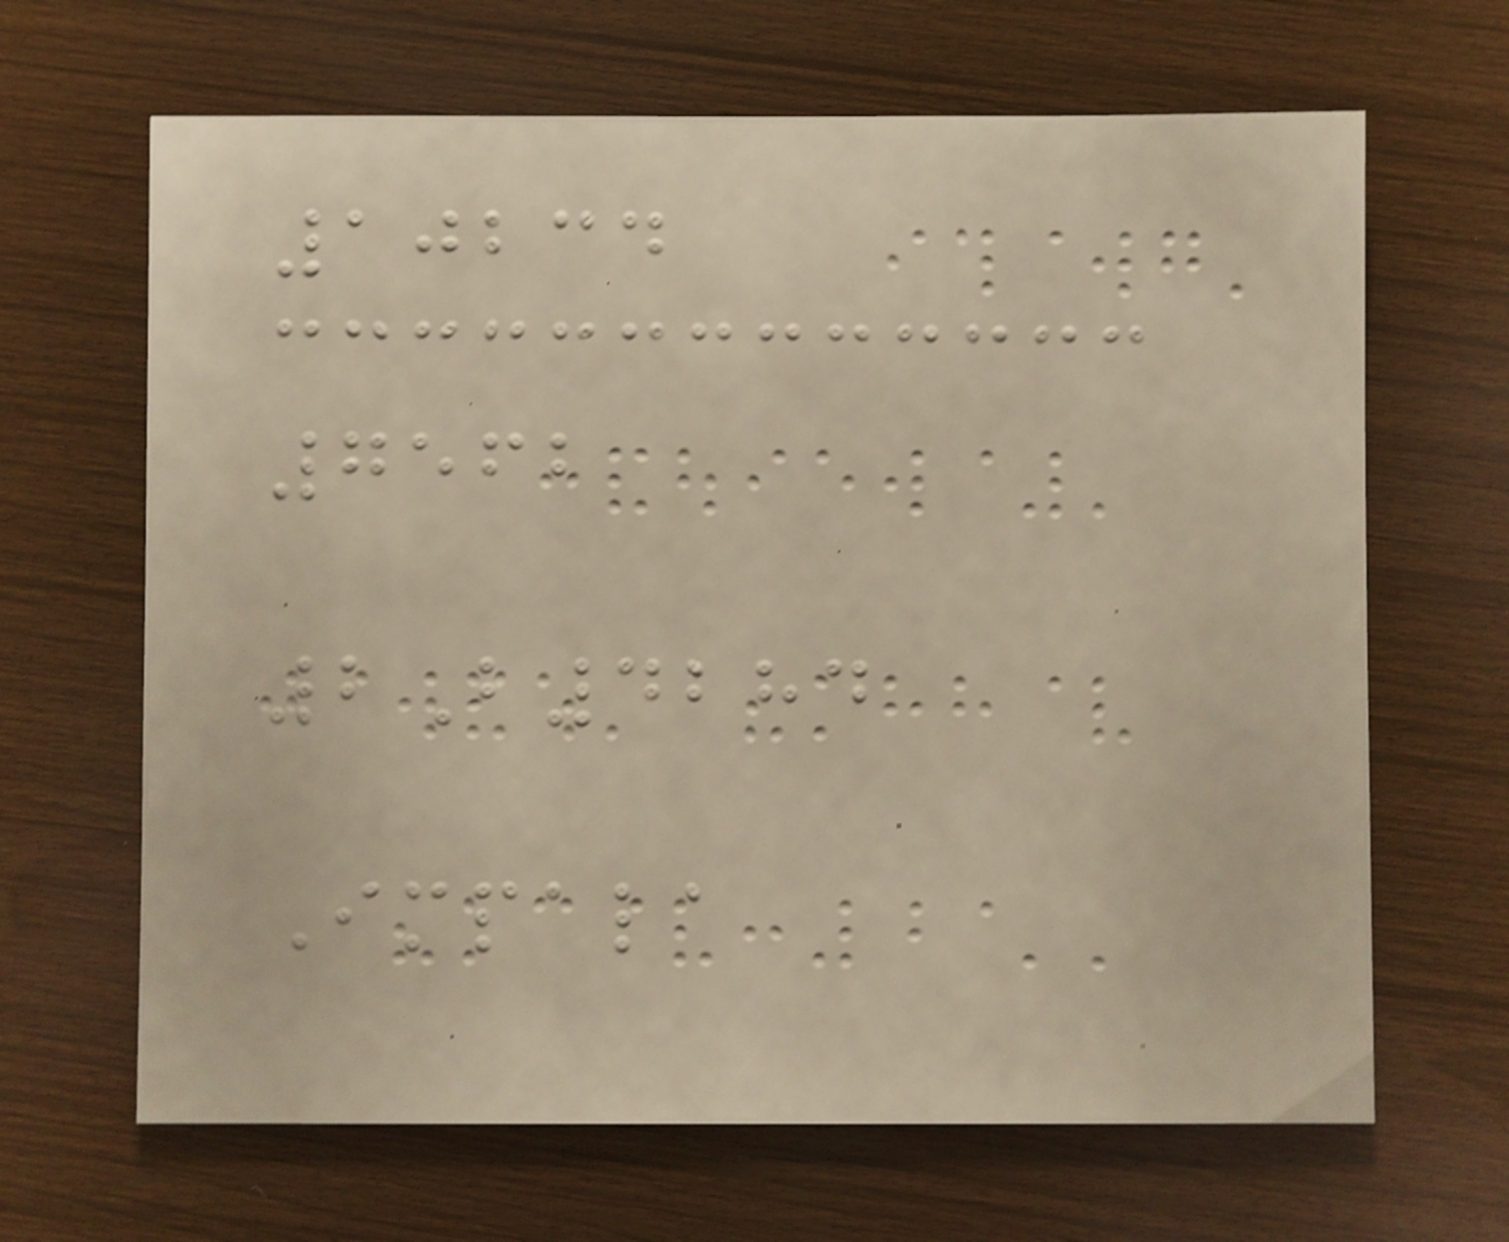10234
7562
2B4284
Impala
